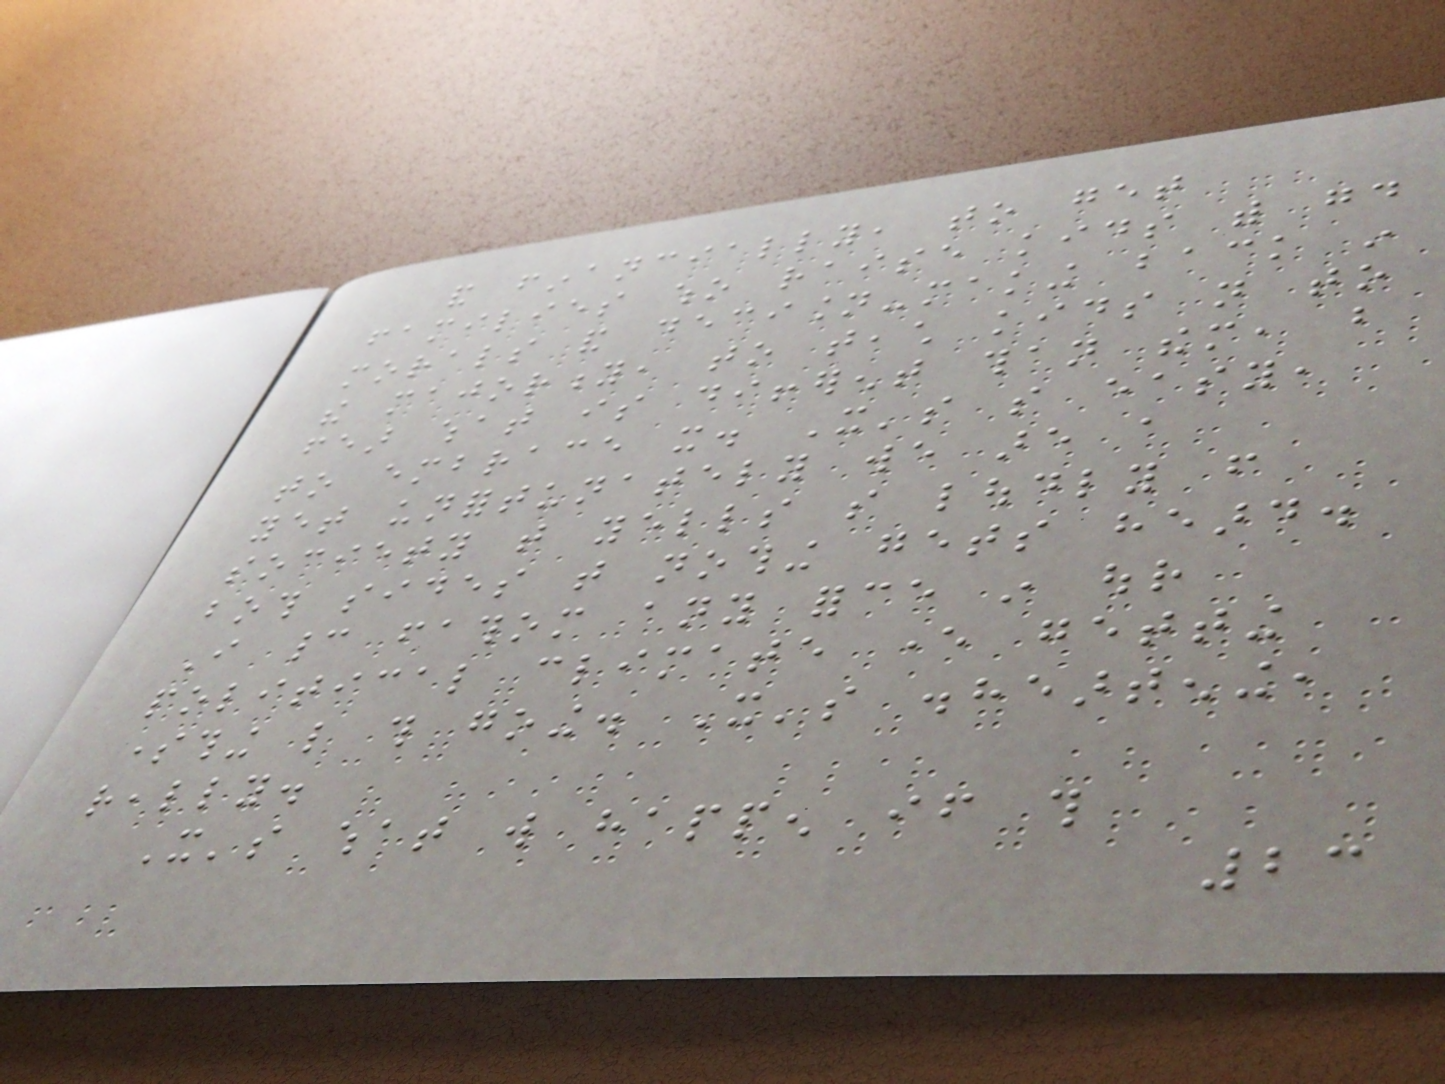and financially, to get
families who raise kids with good
morals and decision-making back in
the majority, to teach kids not to
fear what is different than them, but
to embrace it. It's so easy,
yet unfortunately we are a
society that yells so loudly from
both sides that nothing gets heard.
I cannot fathom any force in our
political climate ever getting
something like this going. It's disheartening,
really.
It's what will happen if this
23
